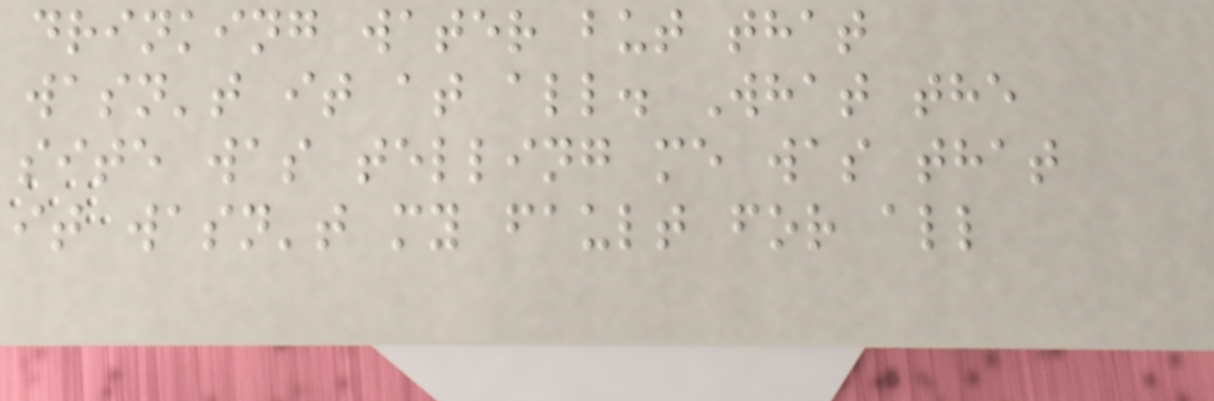drinking water but that
wasn't it at all. What the
site was telling me was that
it wasn't my fault for all
